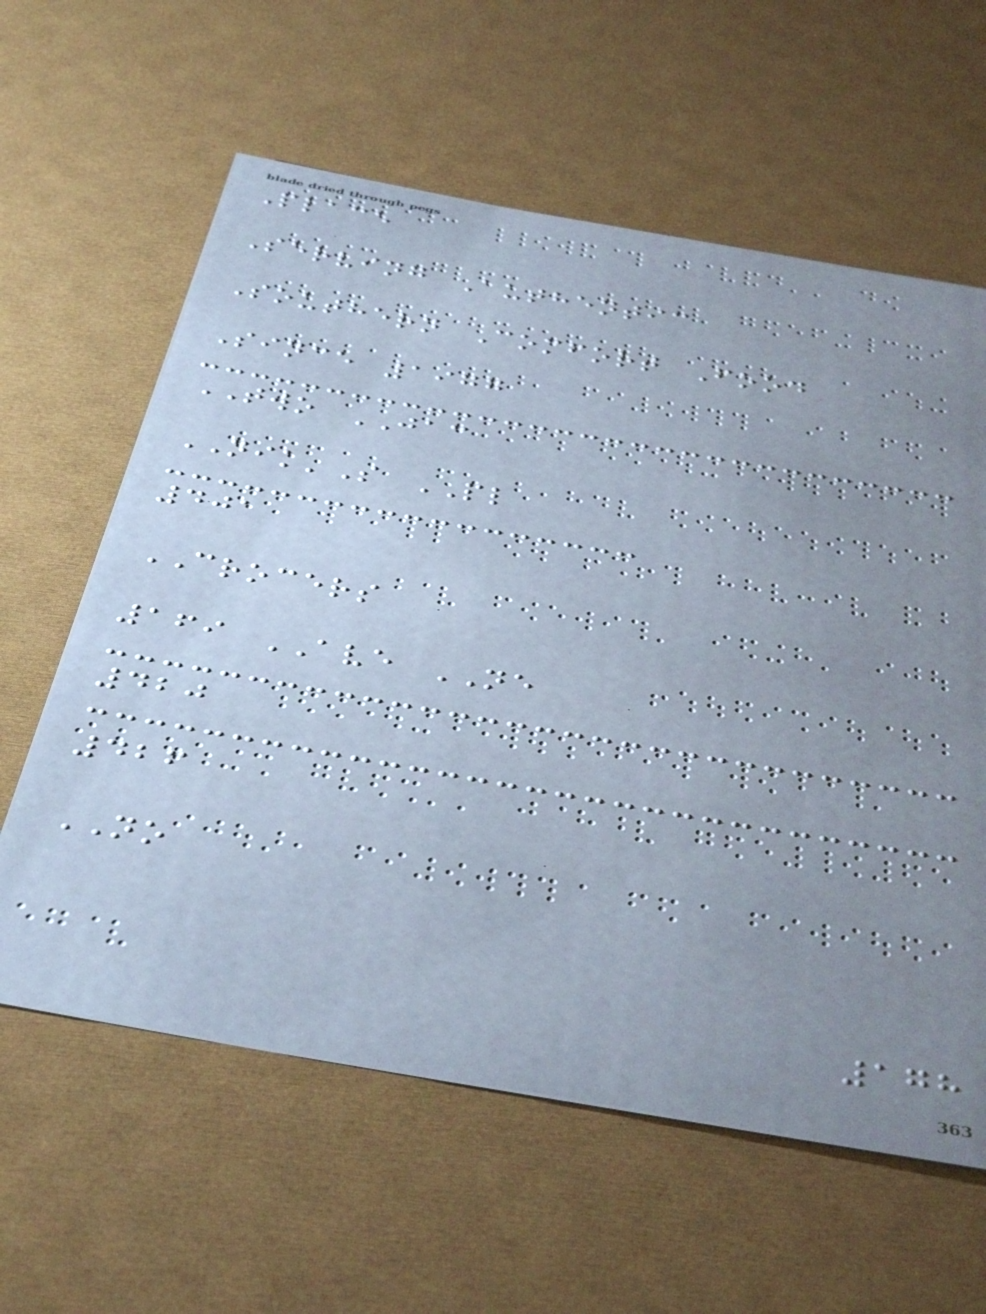Place
Serving Authentic
Southern Comfort Food
Since 1977
TWO JAC
NIK'S PL
401
CROCERS
169 AVE NE
420
426
NO
178
